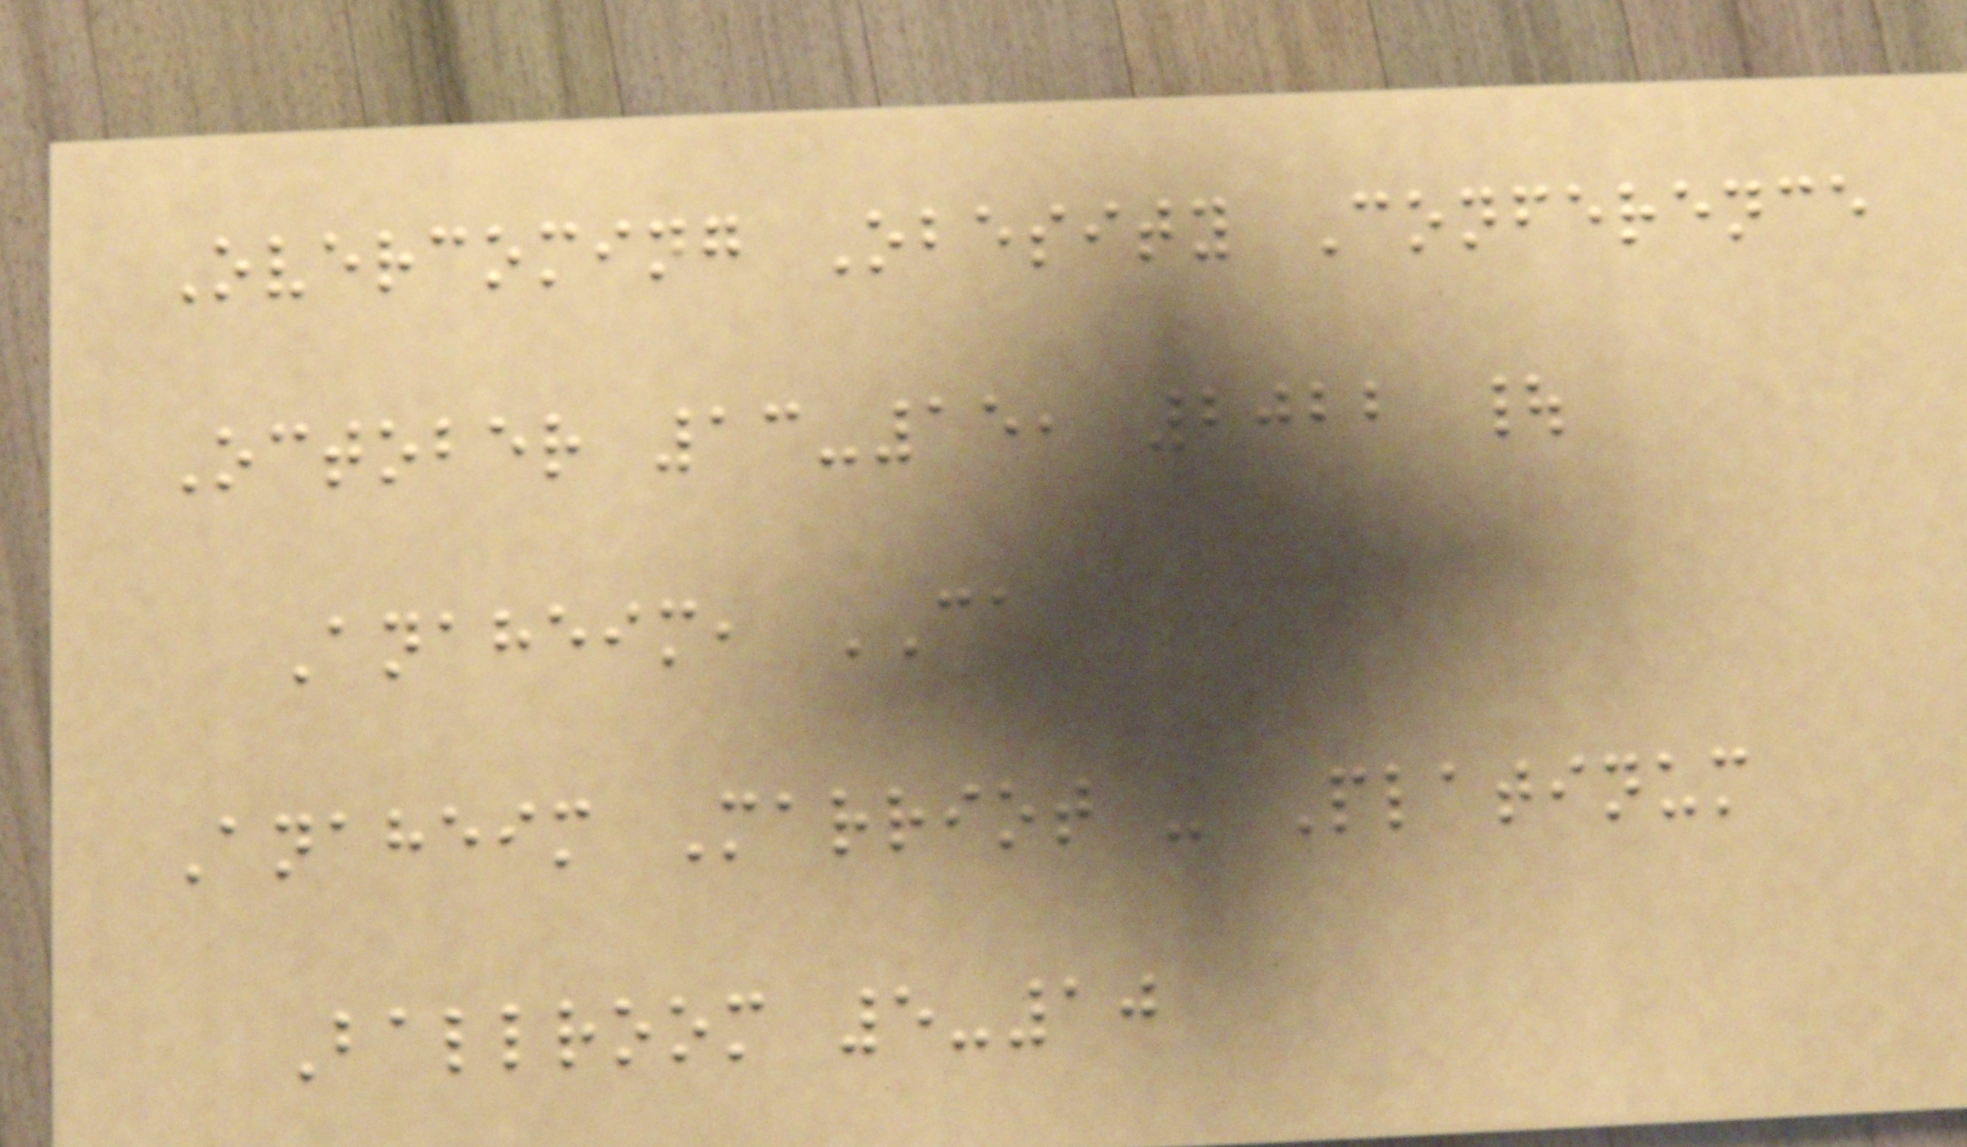Overcoming Obesity Conference
October 13-15, 2022 |
Anaheim, CA
Anaheim Marriot - Platinum
Ballroom 5-10
